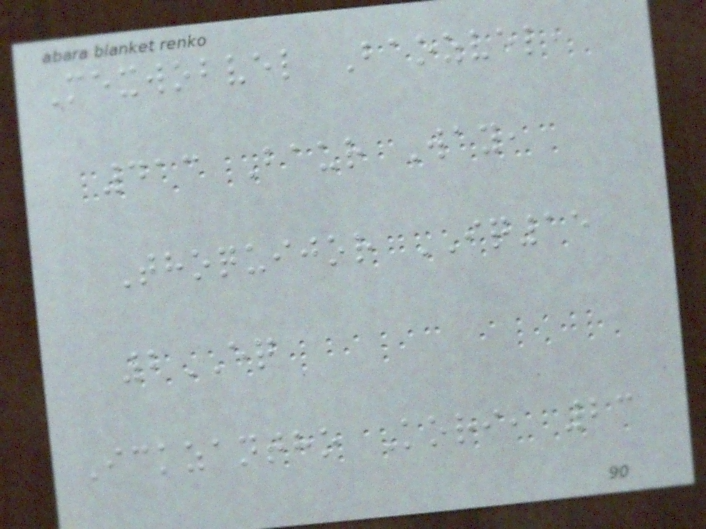Mexwobvel Baozvel,
413 Baur Way,
Thoquijor IQ15
2EQ
Ickzantho Kori, 23
